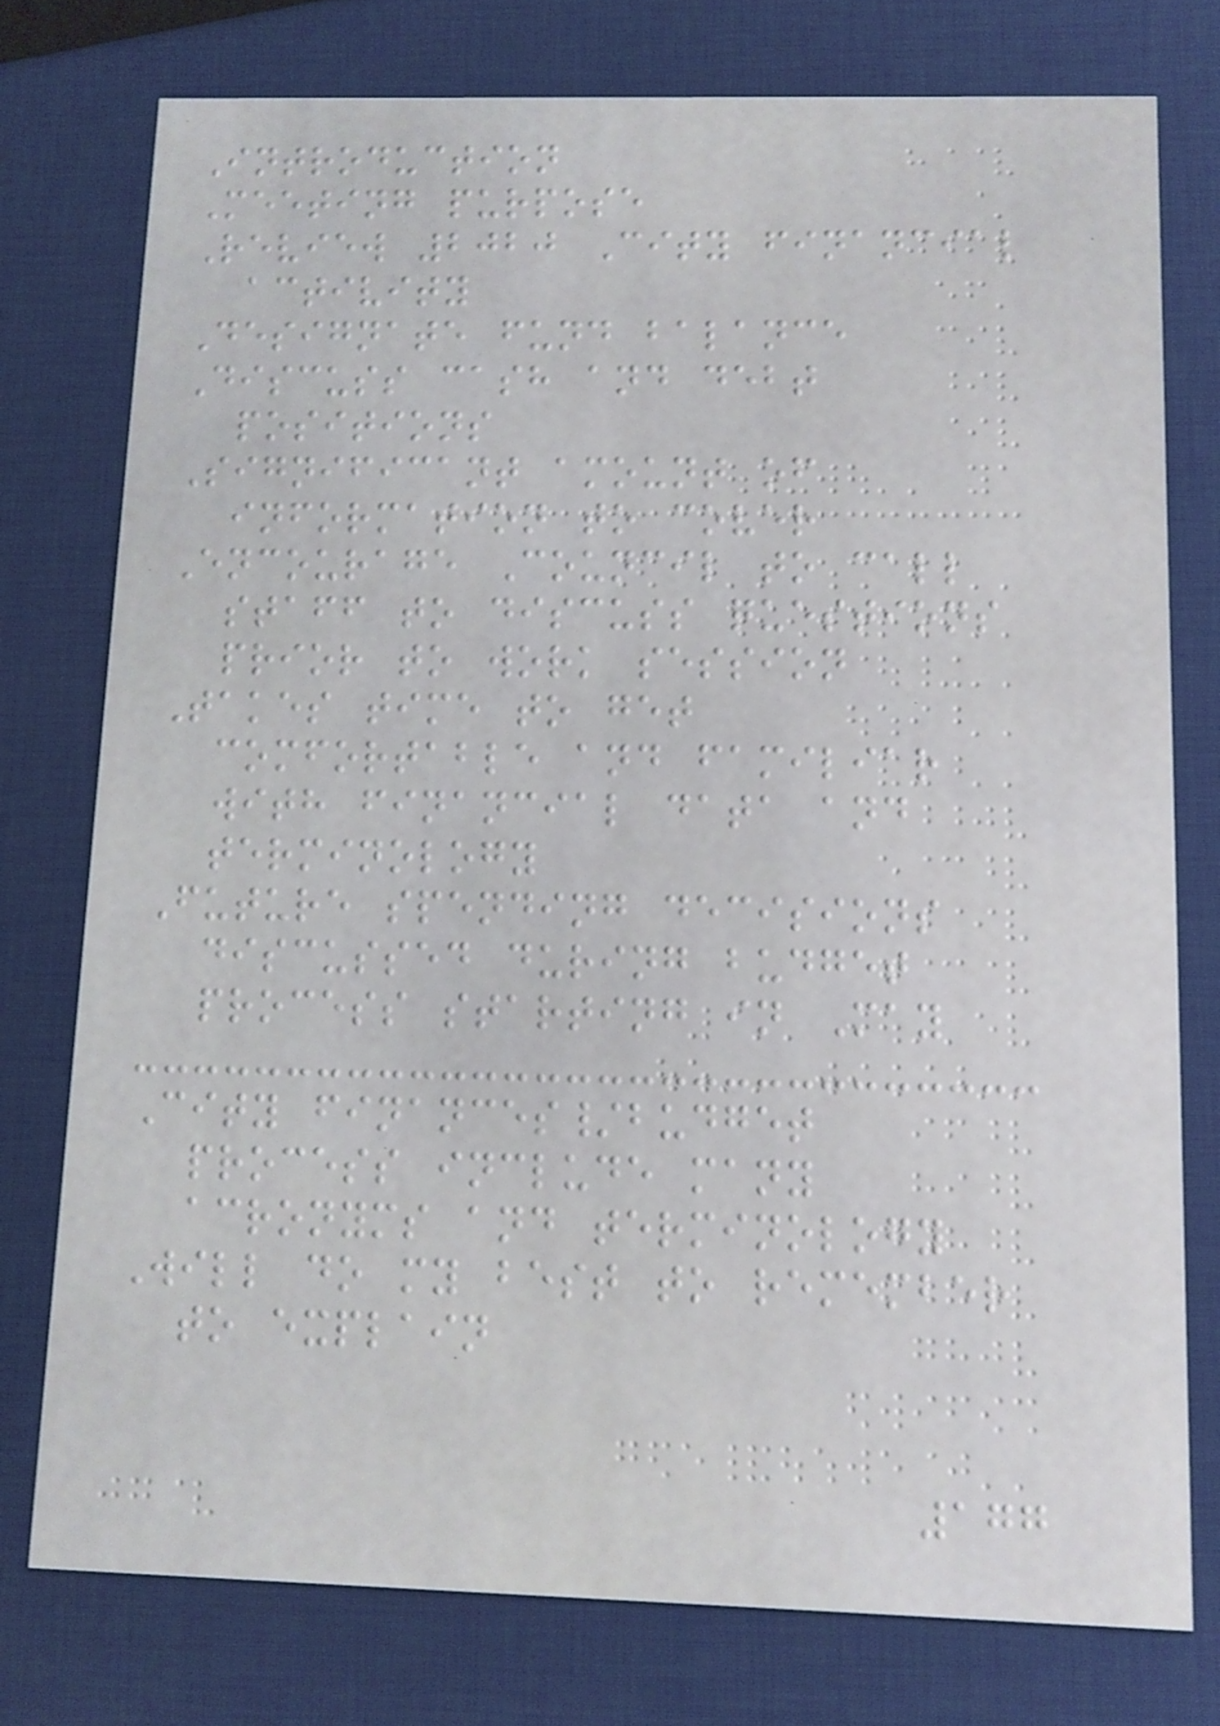Introduction
Meeting purpose
Review 2020 City financial
activity
Designate fund balance
Discuss cash and debt
positions
Significant amount of
information to cover
Encourage Council to call
staff to discuss questions
prior to work session
Takes time to get
comfortable and familiar
with financial data and
terminology
Future spending decisions
discussed during budget
process starting in May
City finances/budget
process include many
acronyms and terminology
Will do my best to remember
to explain
177
